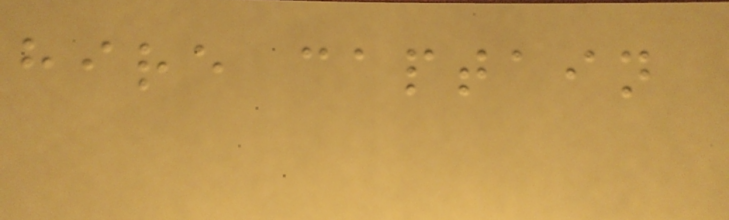hire captain
